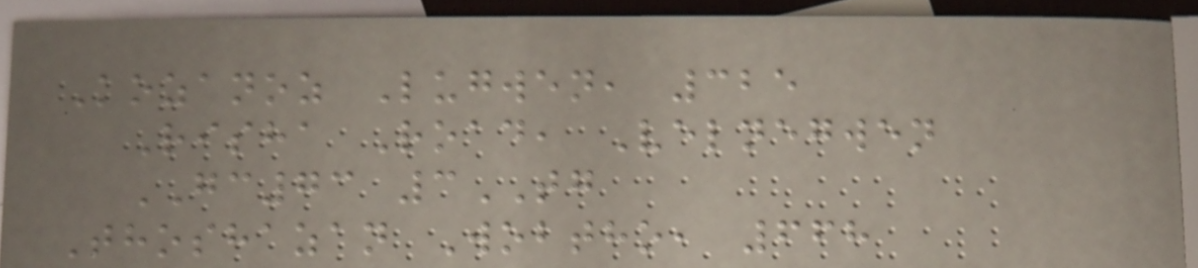Kozanoz Lugwen, 325
Risha Road, Velnegwen
GC73 3TG
Thoshazan Wobtho, 668
